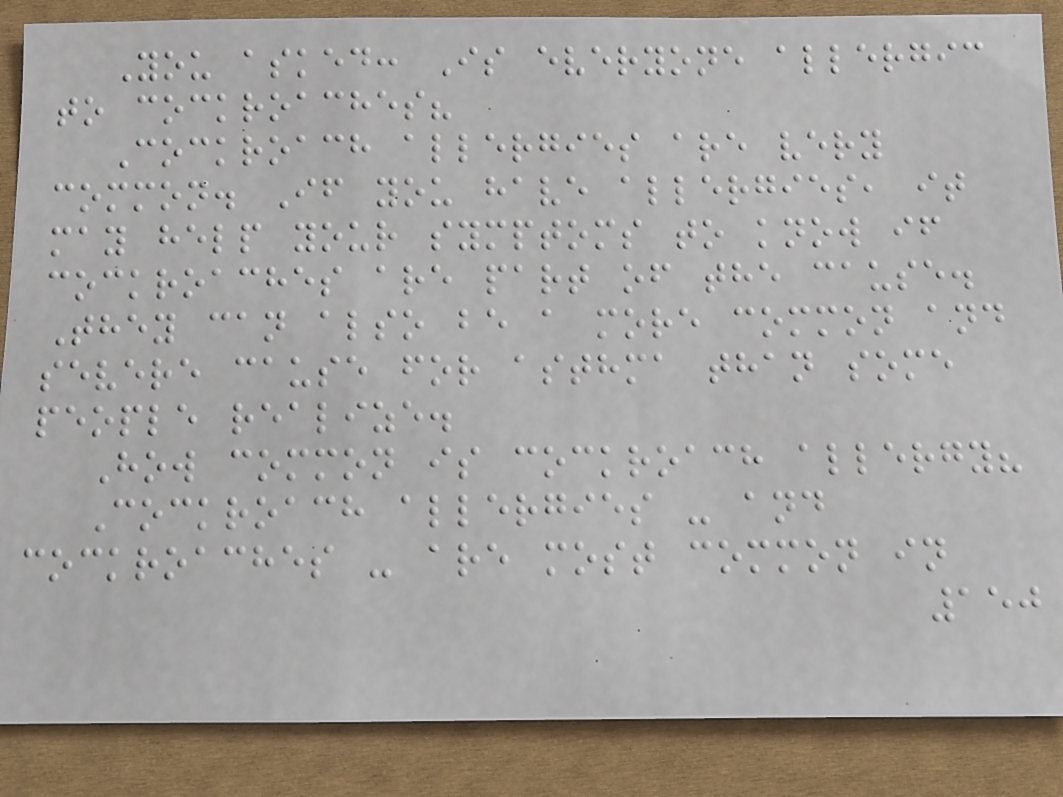You asked: Is everyone allergic
to cockroaches?
Cockroach allergies are very
common. If you have allergies, it
may help your symptoms to know if
cockroaches are part of the cause.
They can also be a more common and
severe cause for asthma than some
people realize.
How common is cockroach allergy?
Cockroach allergies - and
cockroaches - are most common in
150
